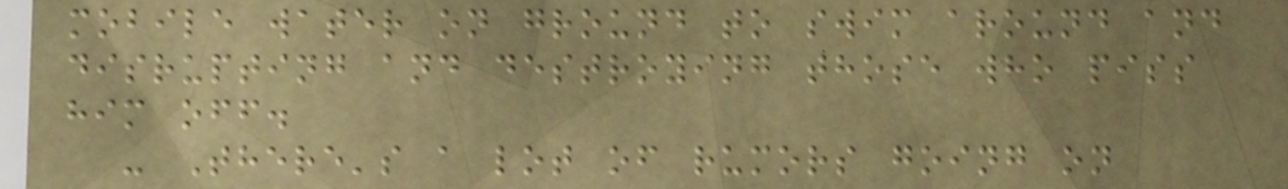mobile water on ground to swim around and
disrupting and destroying those who piss
him off.
- There's a lot of rumors going on
